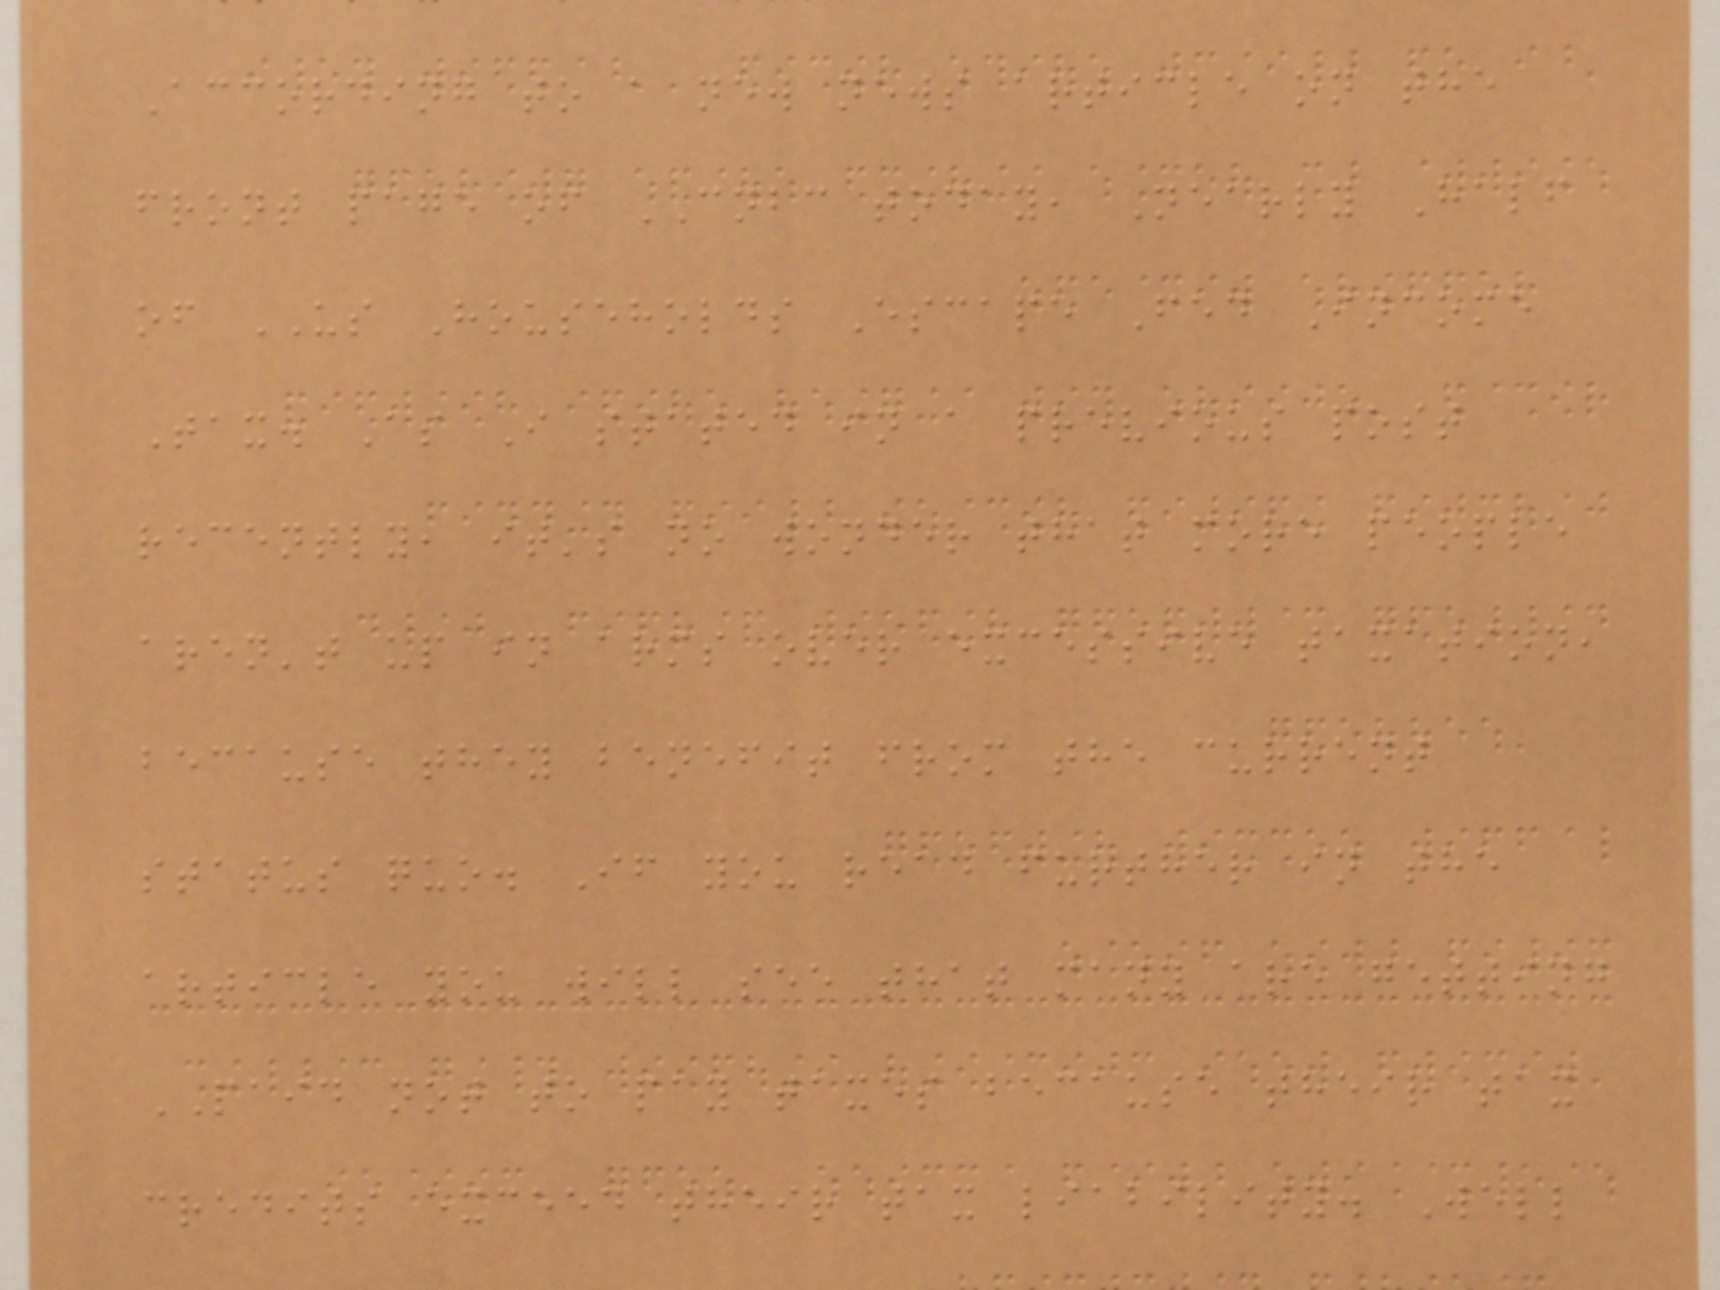According to a new news article on the
front page of CNBC today, Nearly Half
of US Households Escape Fed Income
Tax. As I stated in a previous post
recently, it's no wonder that more people
aren't up in arms over excessive taxation,
because they benefit from the current
status quo. If you read further in the
article you will see that many are getting
PAID not to pay taxes because their tax
credits exceed their tax liability. Well
